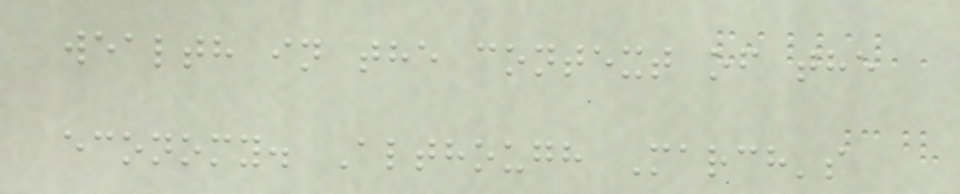wealth in the context of the
economy. Although March's
